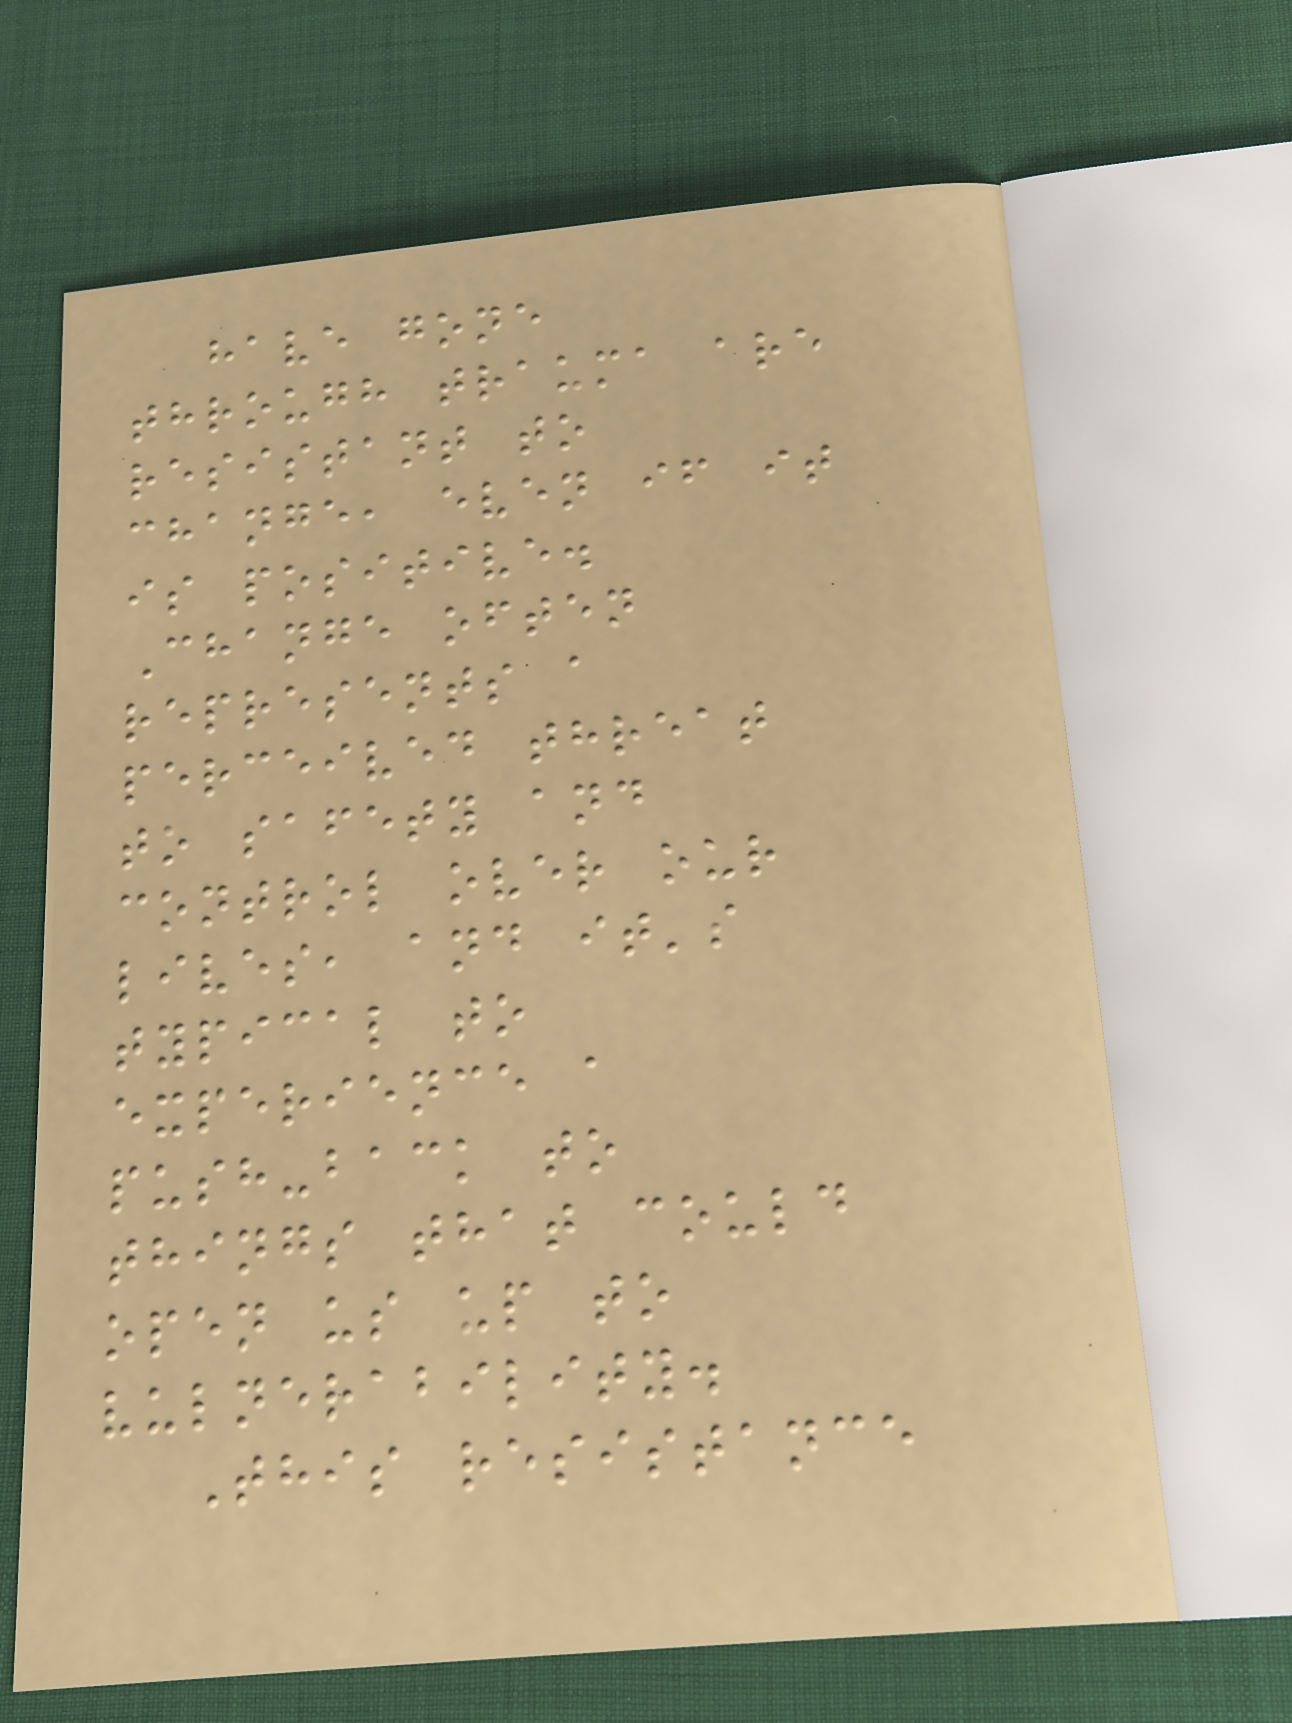have gone
through trauma are
resistant to
change, even if it
is positive.
Change often
represents a
perceived threat
to safety and
control over our
lives, and it's
typical to
experience a
push-back to
things that could
open us up to
vulnerability.
This resistance
